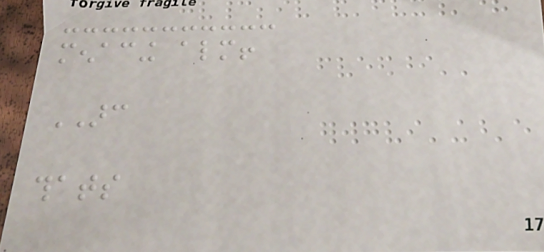menacing almost!
ARC
thats
